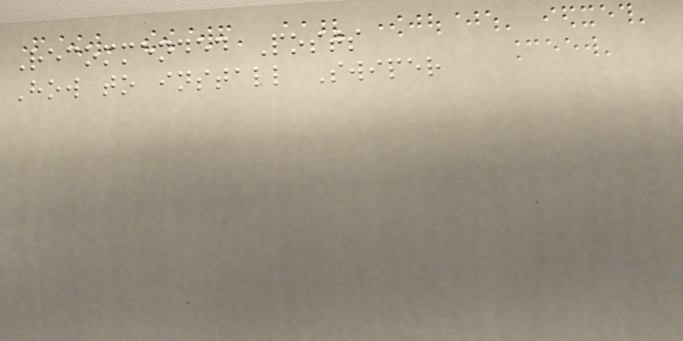Recommended Posts
How to install Swiper
